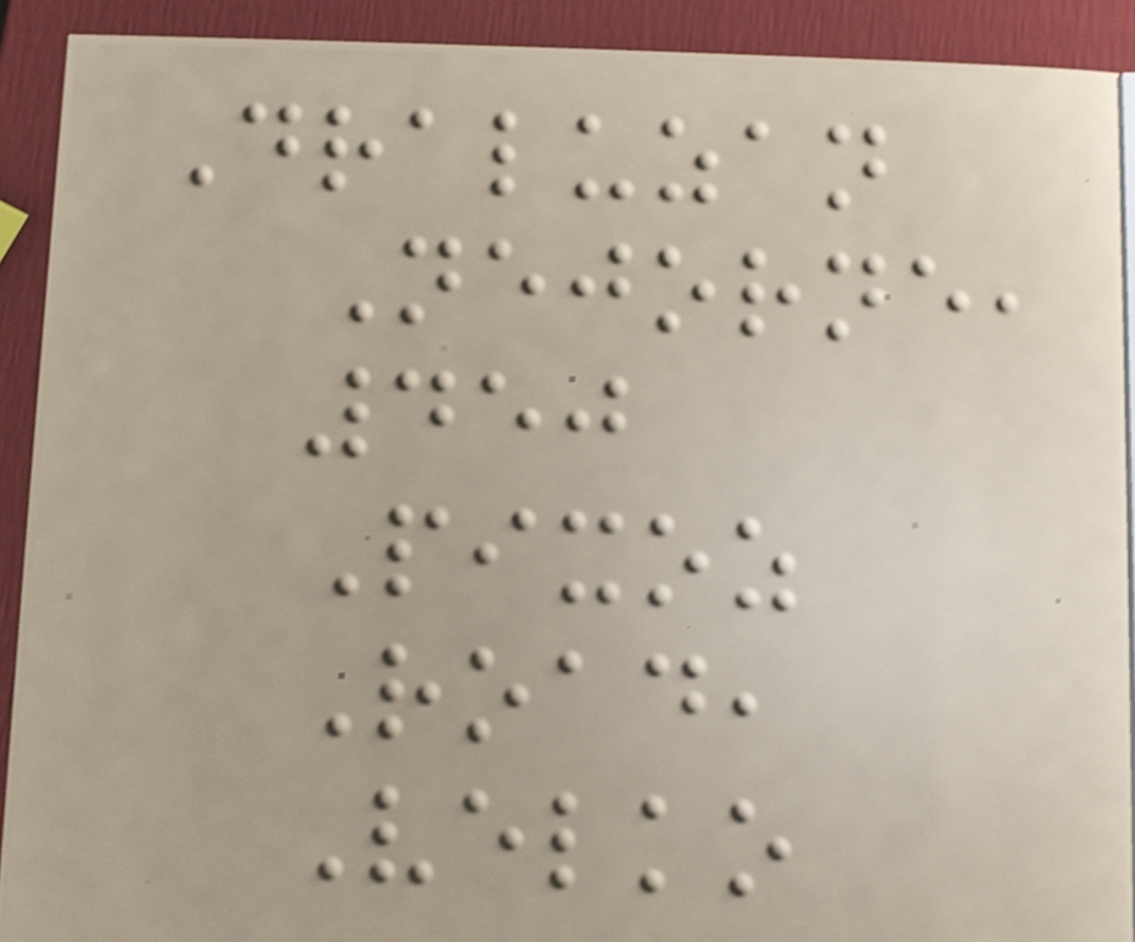Draluzan
Nejorne,
450
Pixoz
Road,
Velko
